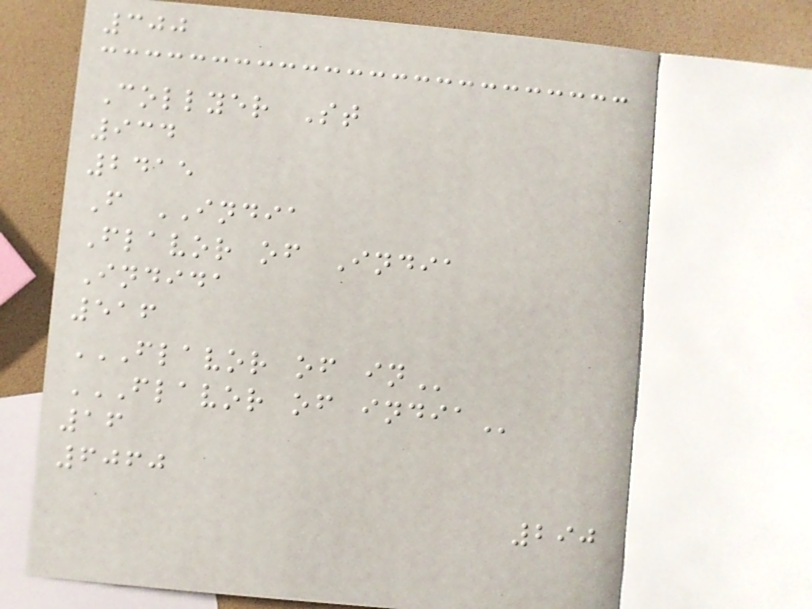300
Collyer St
934
2415
F INDIA
Flavor of India
Indida
516
FLAVOR OF IN
FLAVOR OF INDIA
16
6060
290
